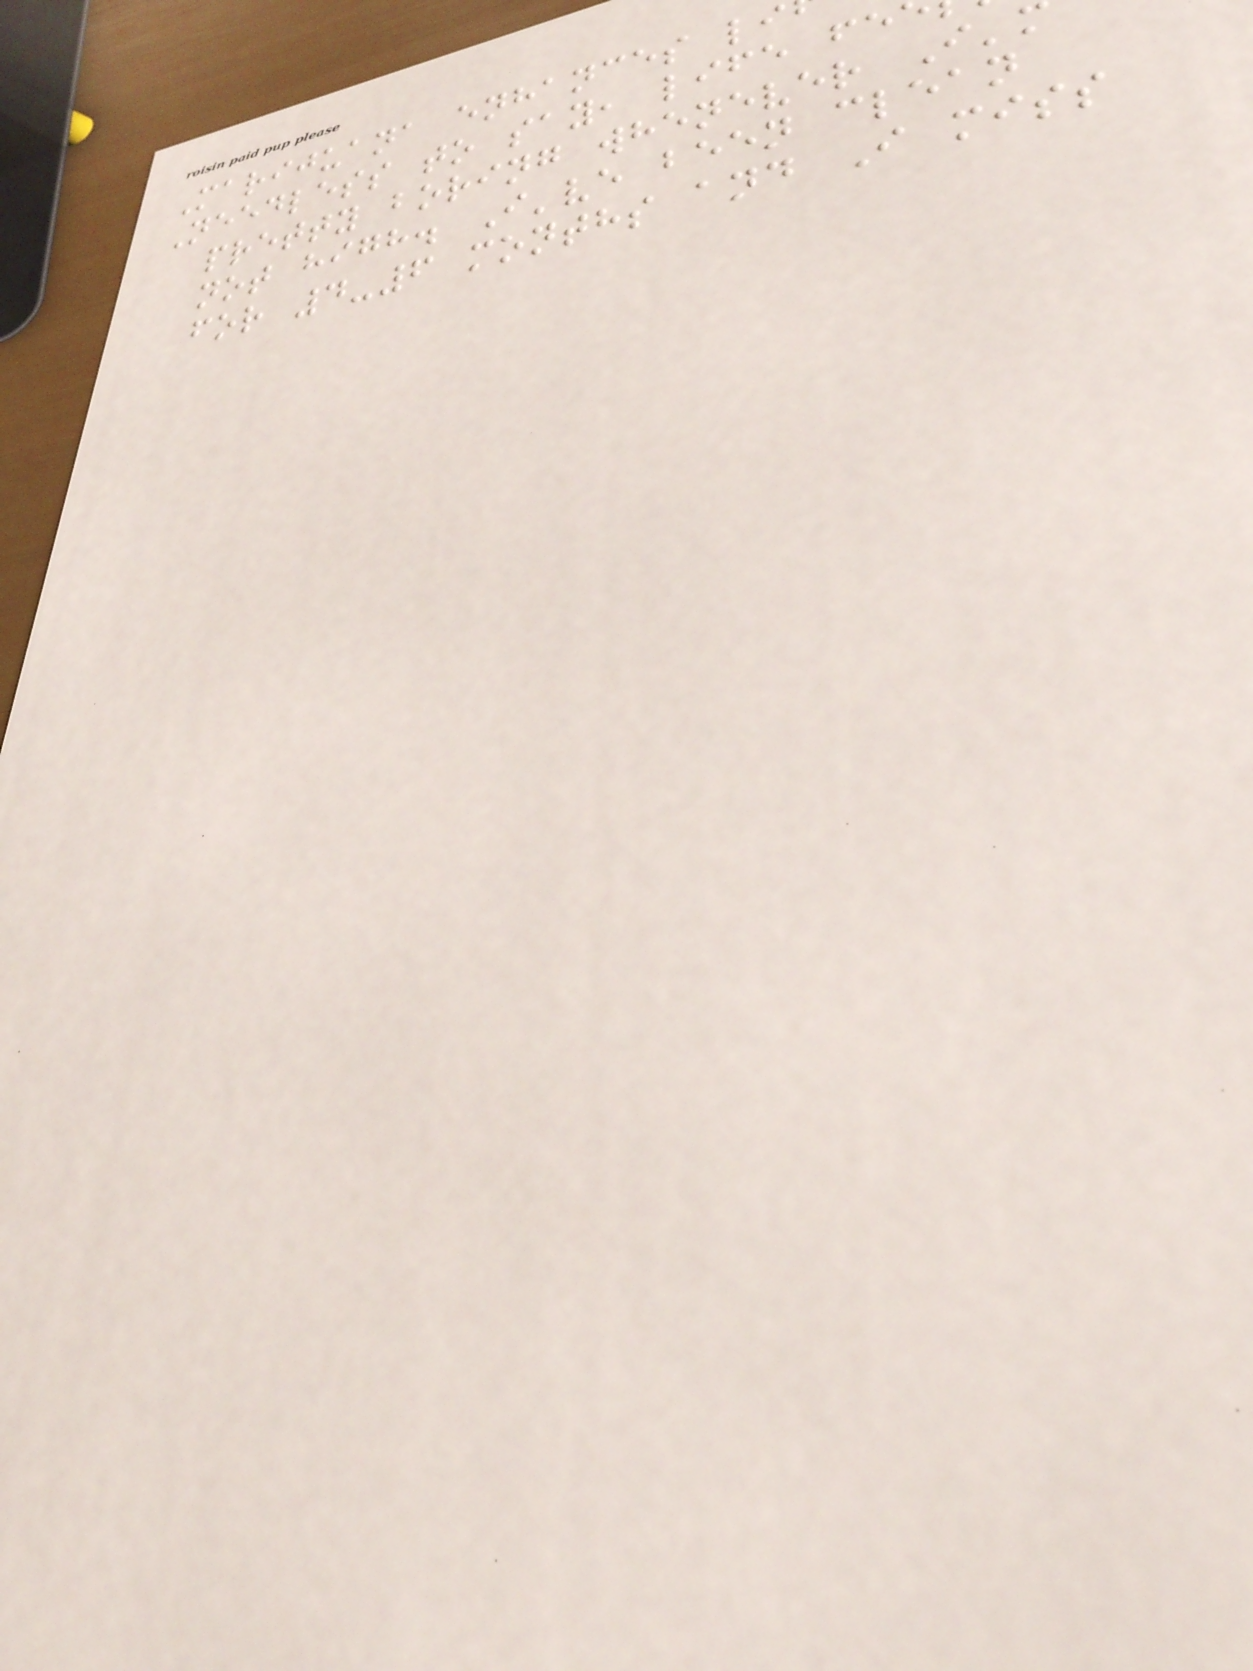Marijuana enhances li
Needless to say, life fe
pretty boring whenever I'
not high. I've been clean
for 4-6 months and I miss
